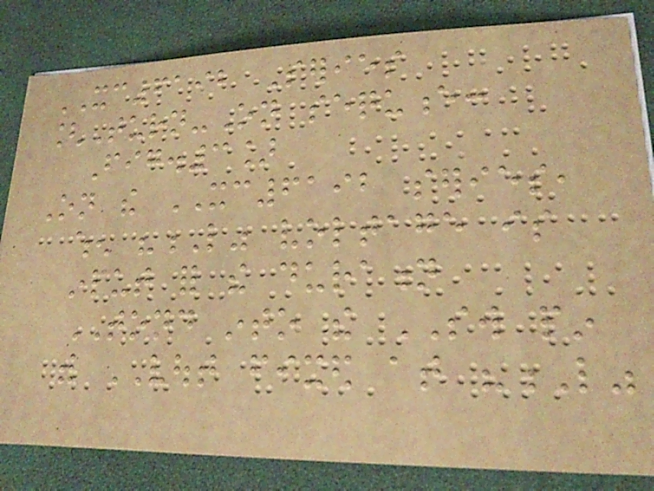XC6192 Series
[Turn-On sequence:
Fig.3]
On the XC6192 series,
when "L" voltage is
input for the duration
TOND into the SW pin
with VOUT fixed at "L"
